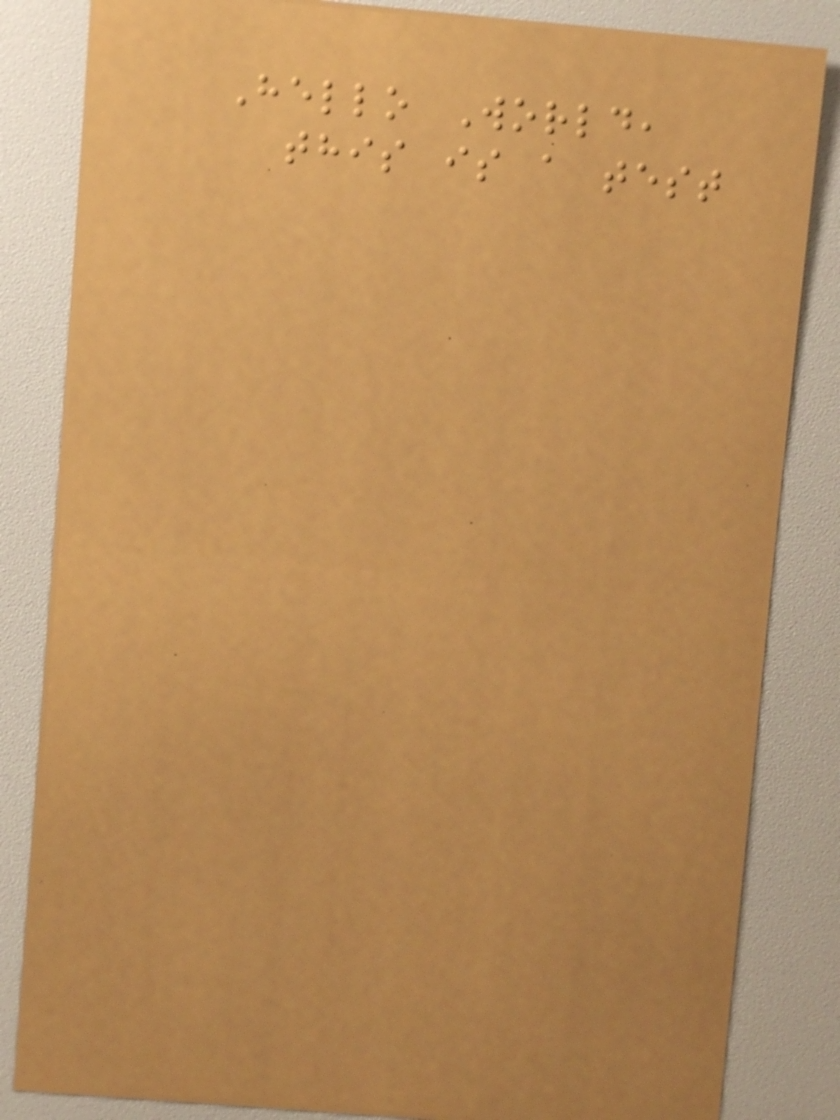Hello World,
this is a test
